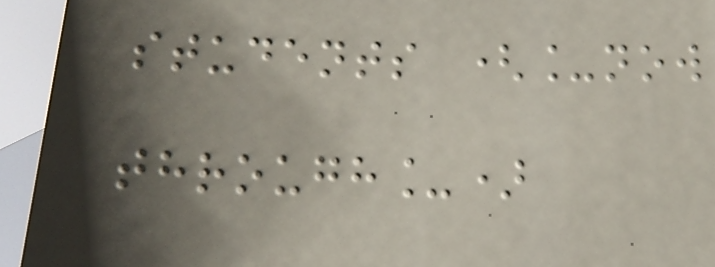students (_now
through_)
